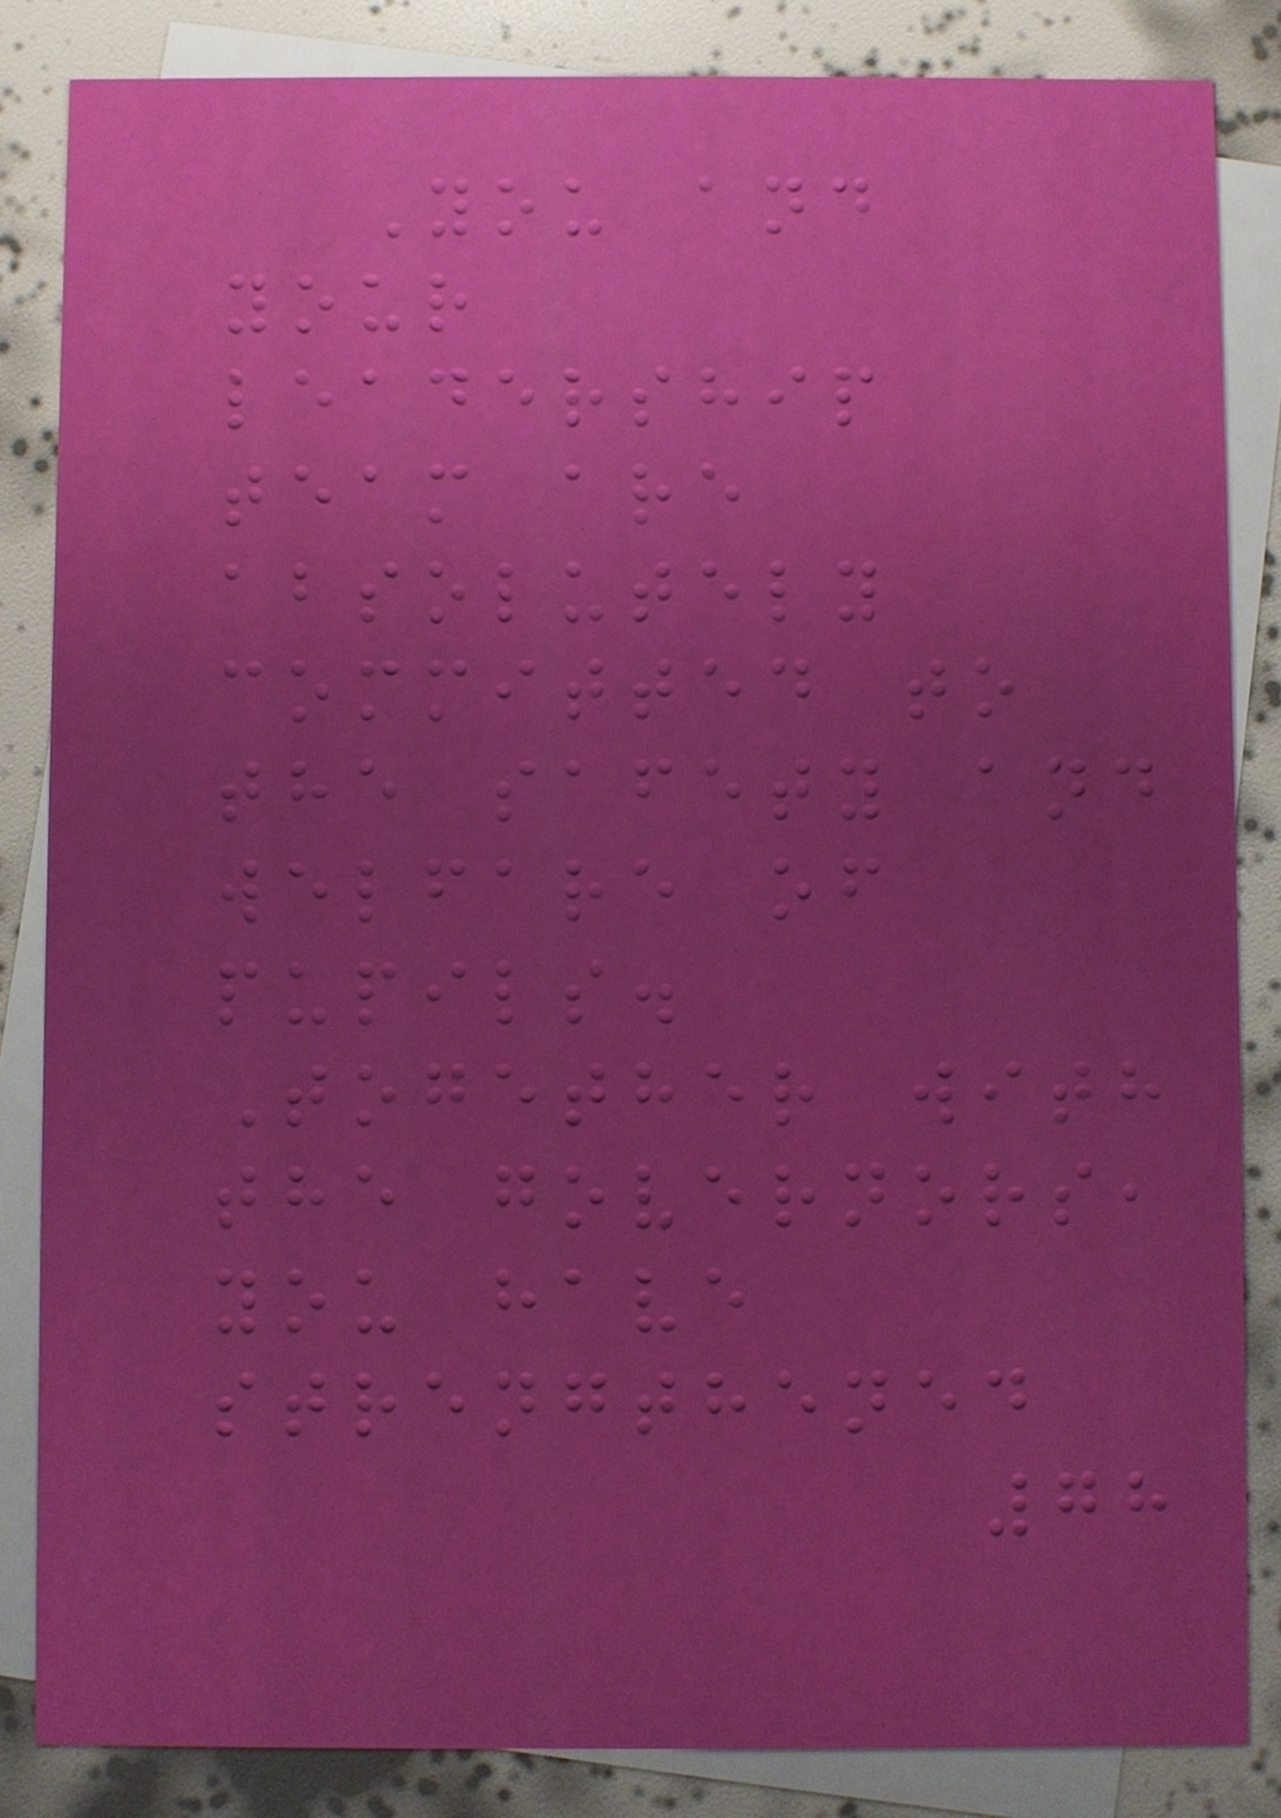You and
your
leadership
team are
absolutely
committed to
the safety and
welfare of
pupils.
Together with
the governors,
you have
strengthened
78
